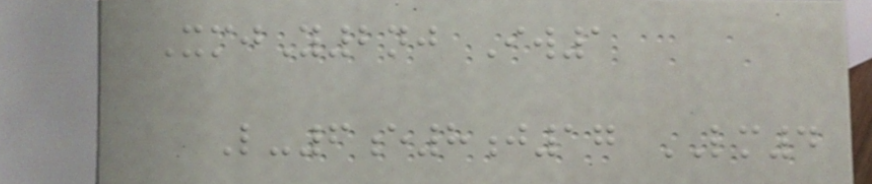XmjY2nj Iw1
L-6e8j17 LM4
